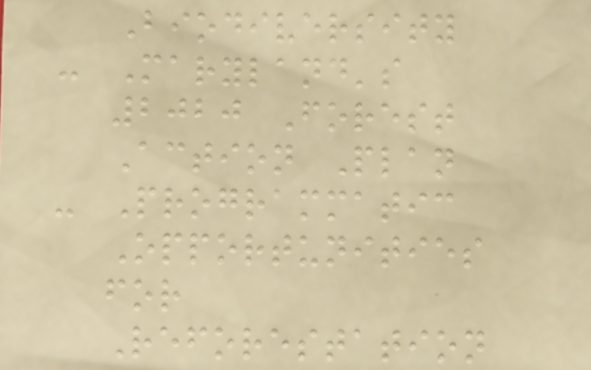Biodiversity
- Maryland's
2020 Forest
Action Plan
- Programmatic
Opportunities
for
Reforestation
